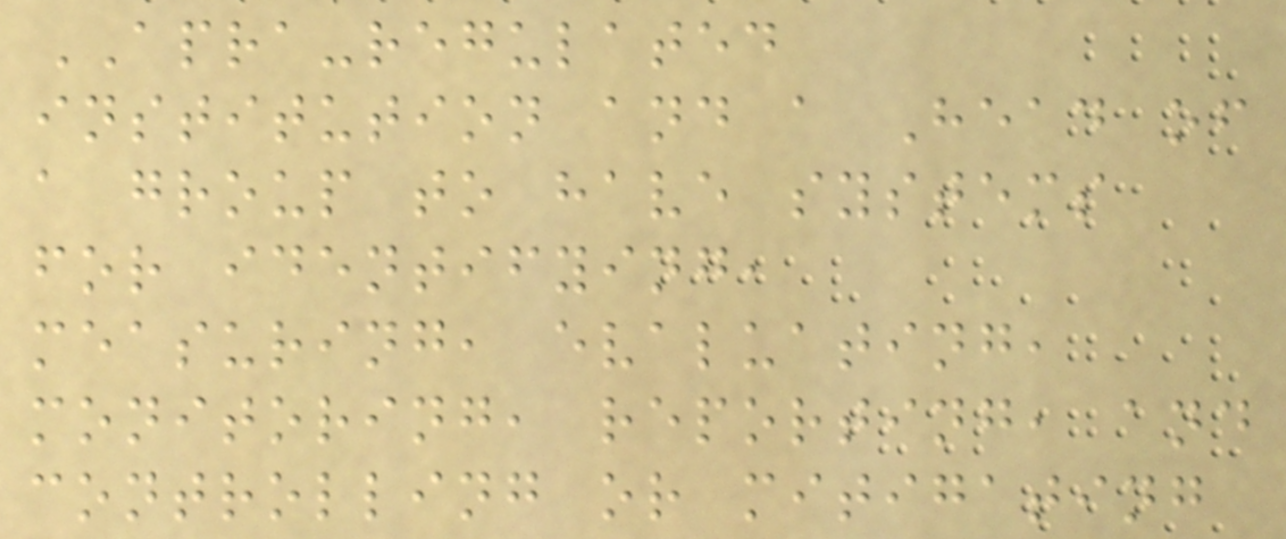APRA-regulated
institution and a Head of
a group to have systems
for identifying,
measuring, evaluating,
monitoring, reporting, and
controlling or mitigating
